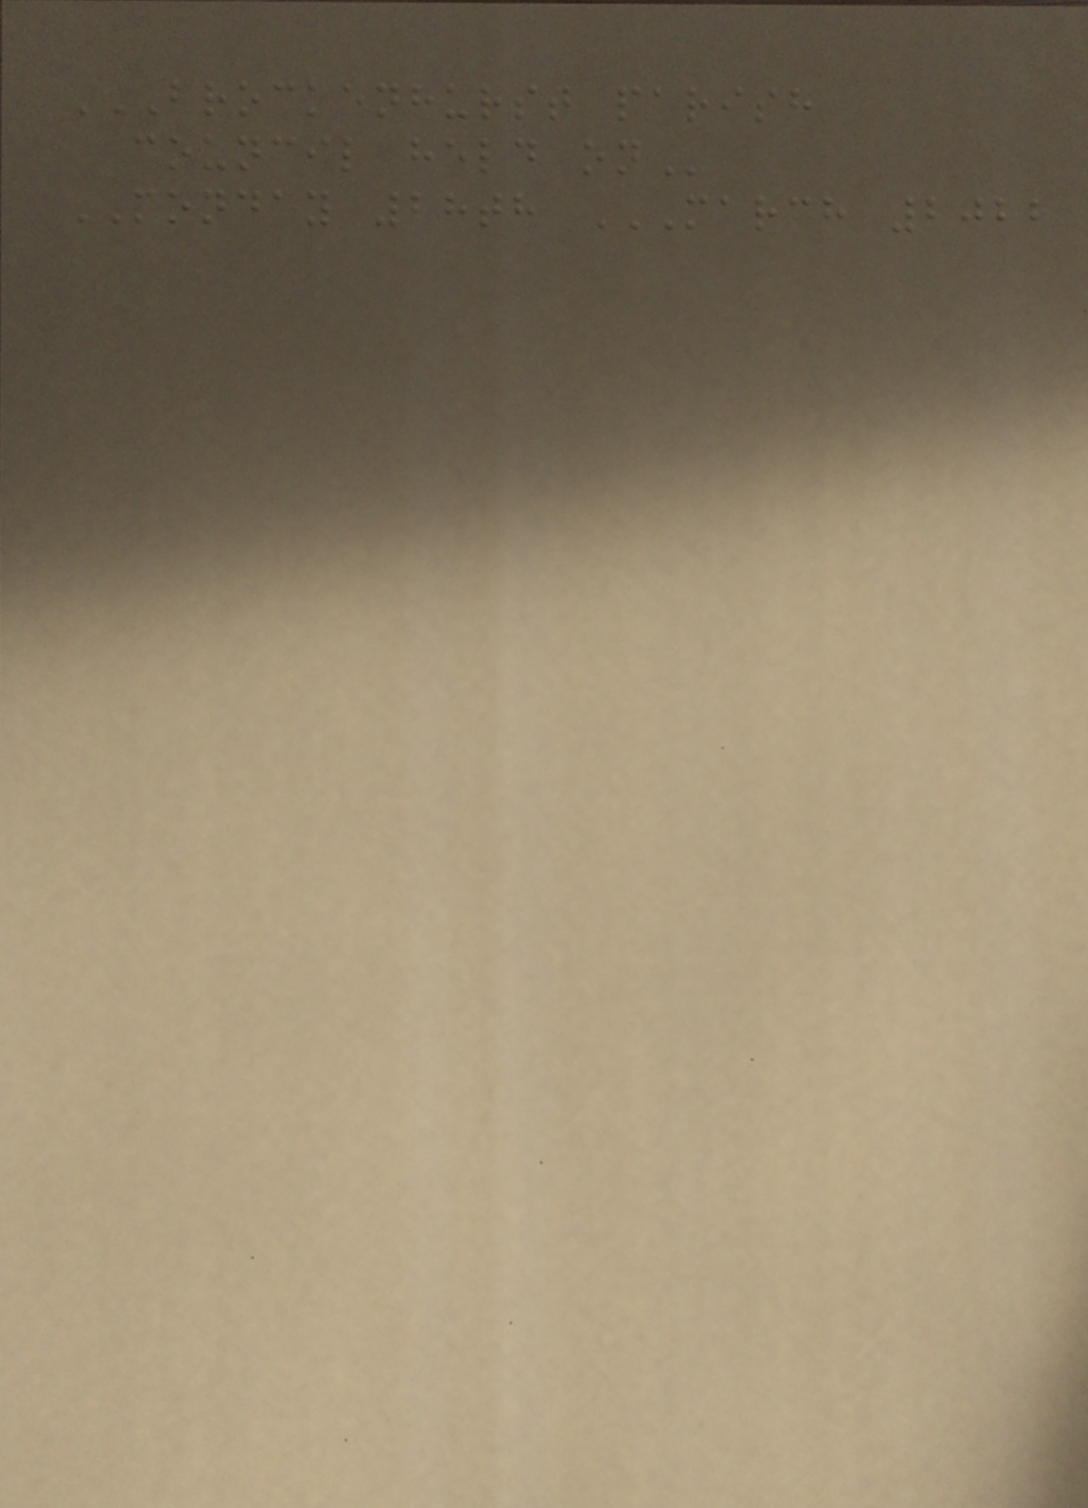BROCKENHURST PARISH
COUNCIL HELD ON
MONDAY 28th MARCH 2022
